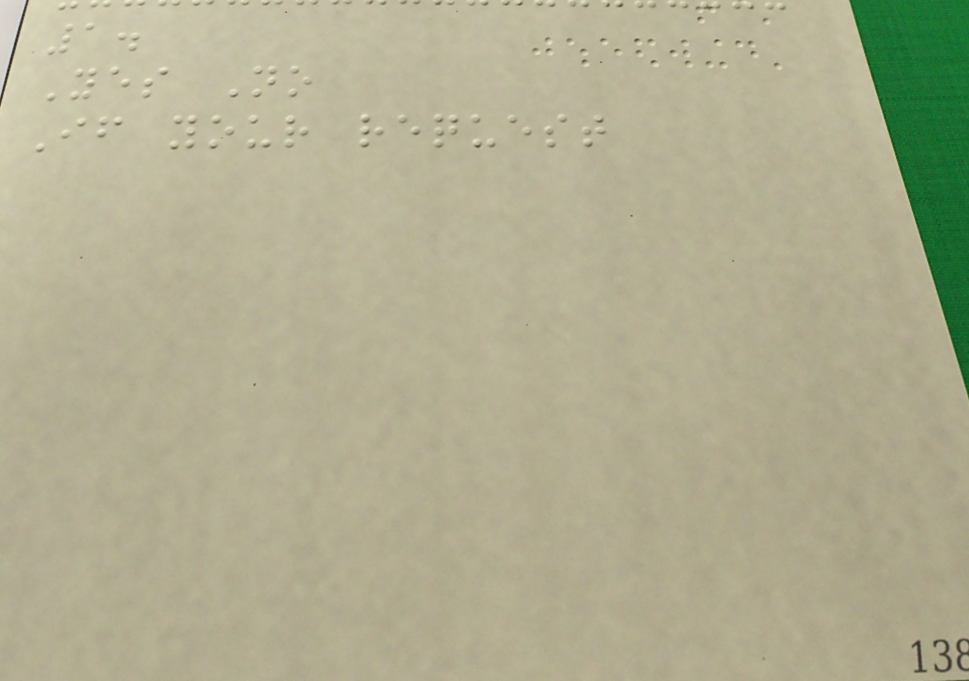1.
Yes No
If your request
